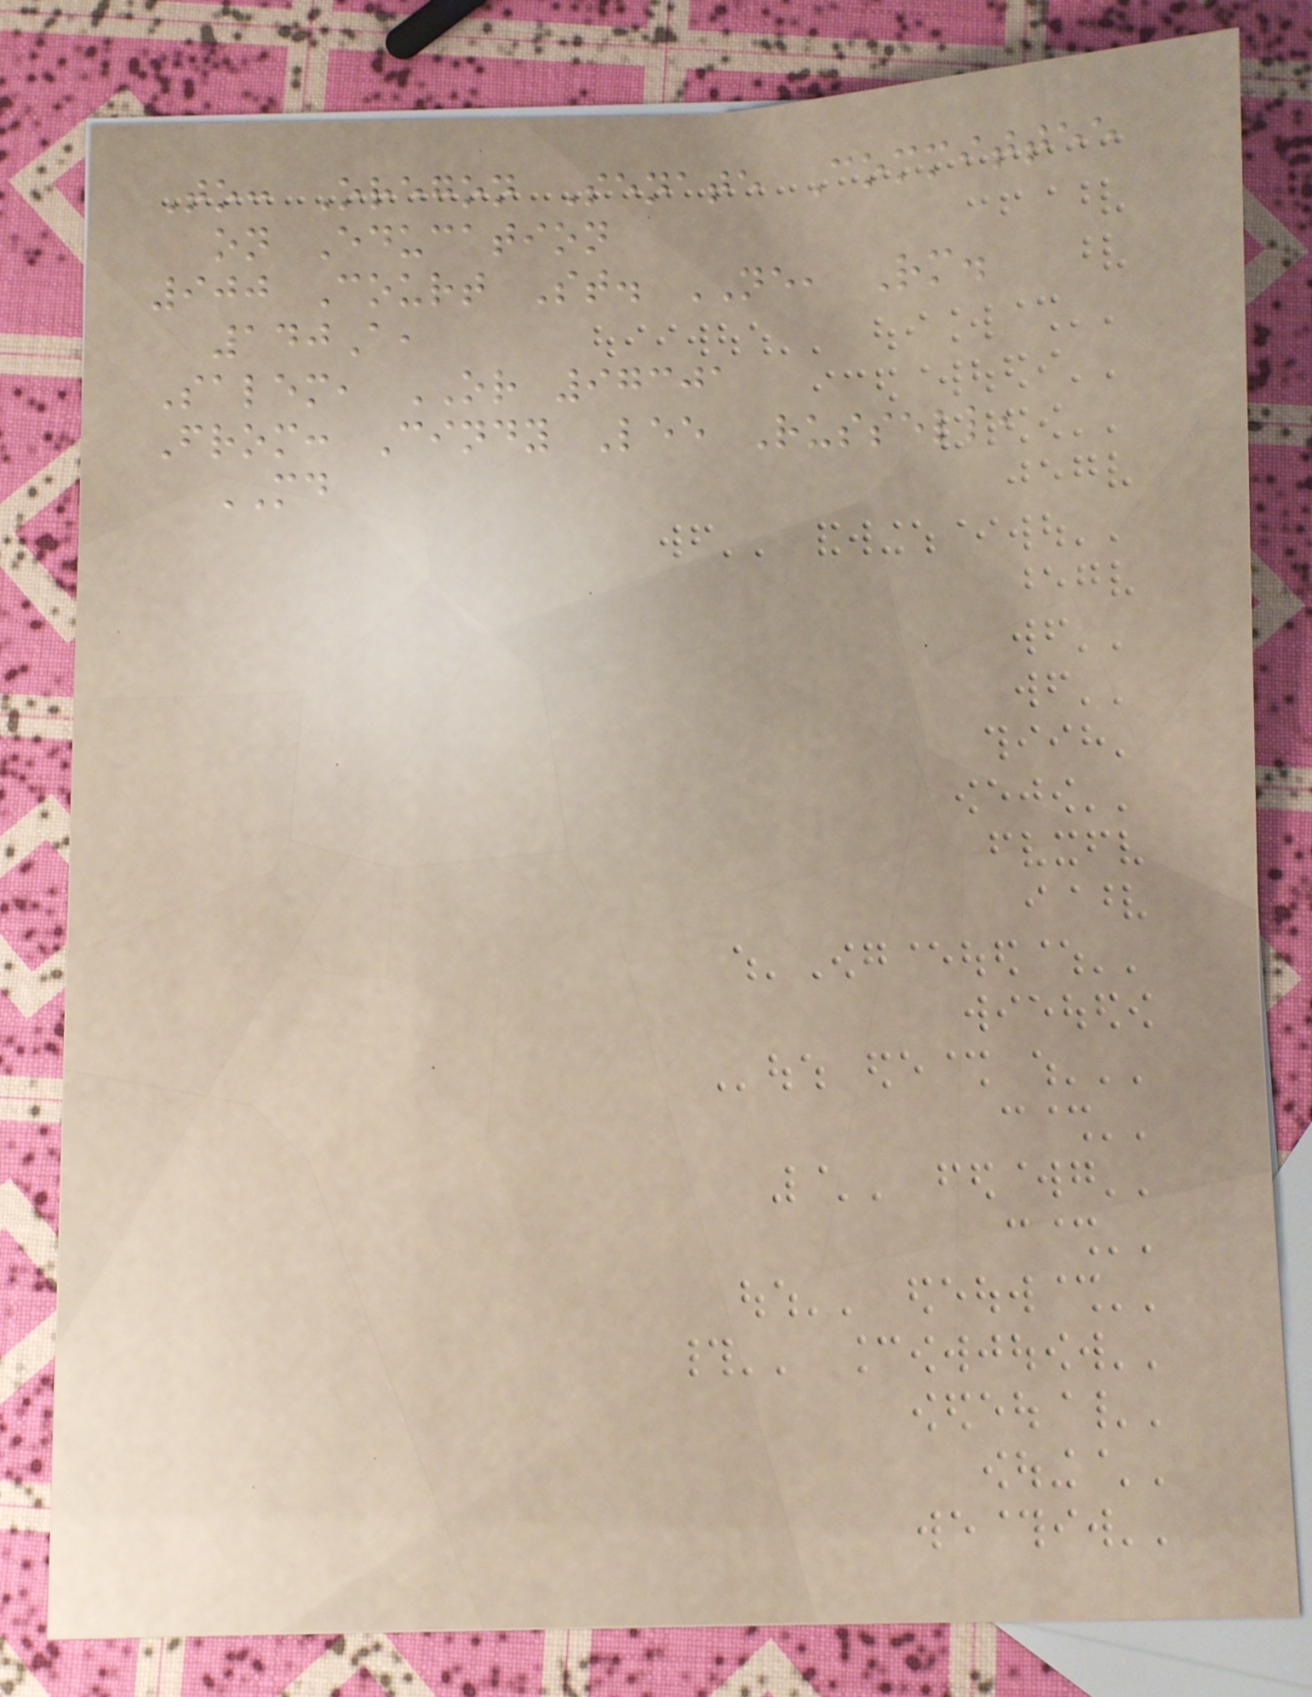To: Oregon Senate Committee
on Education
900 Court St. NE, Rm.
140A,
Salem, OR 97301
From: Cindy Lee Russell,
MD
